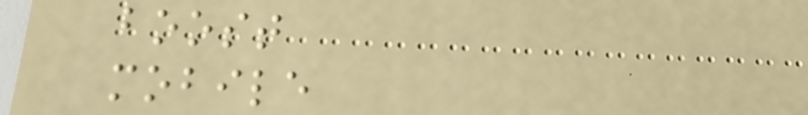boost
mobile
